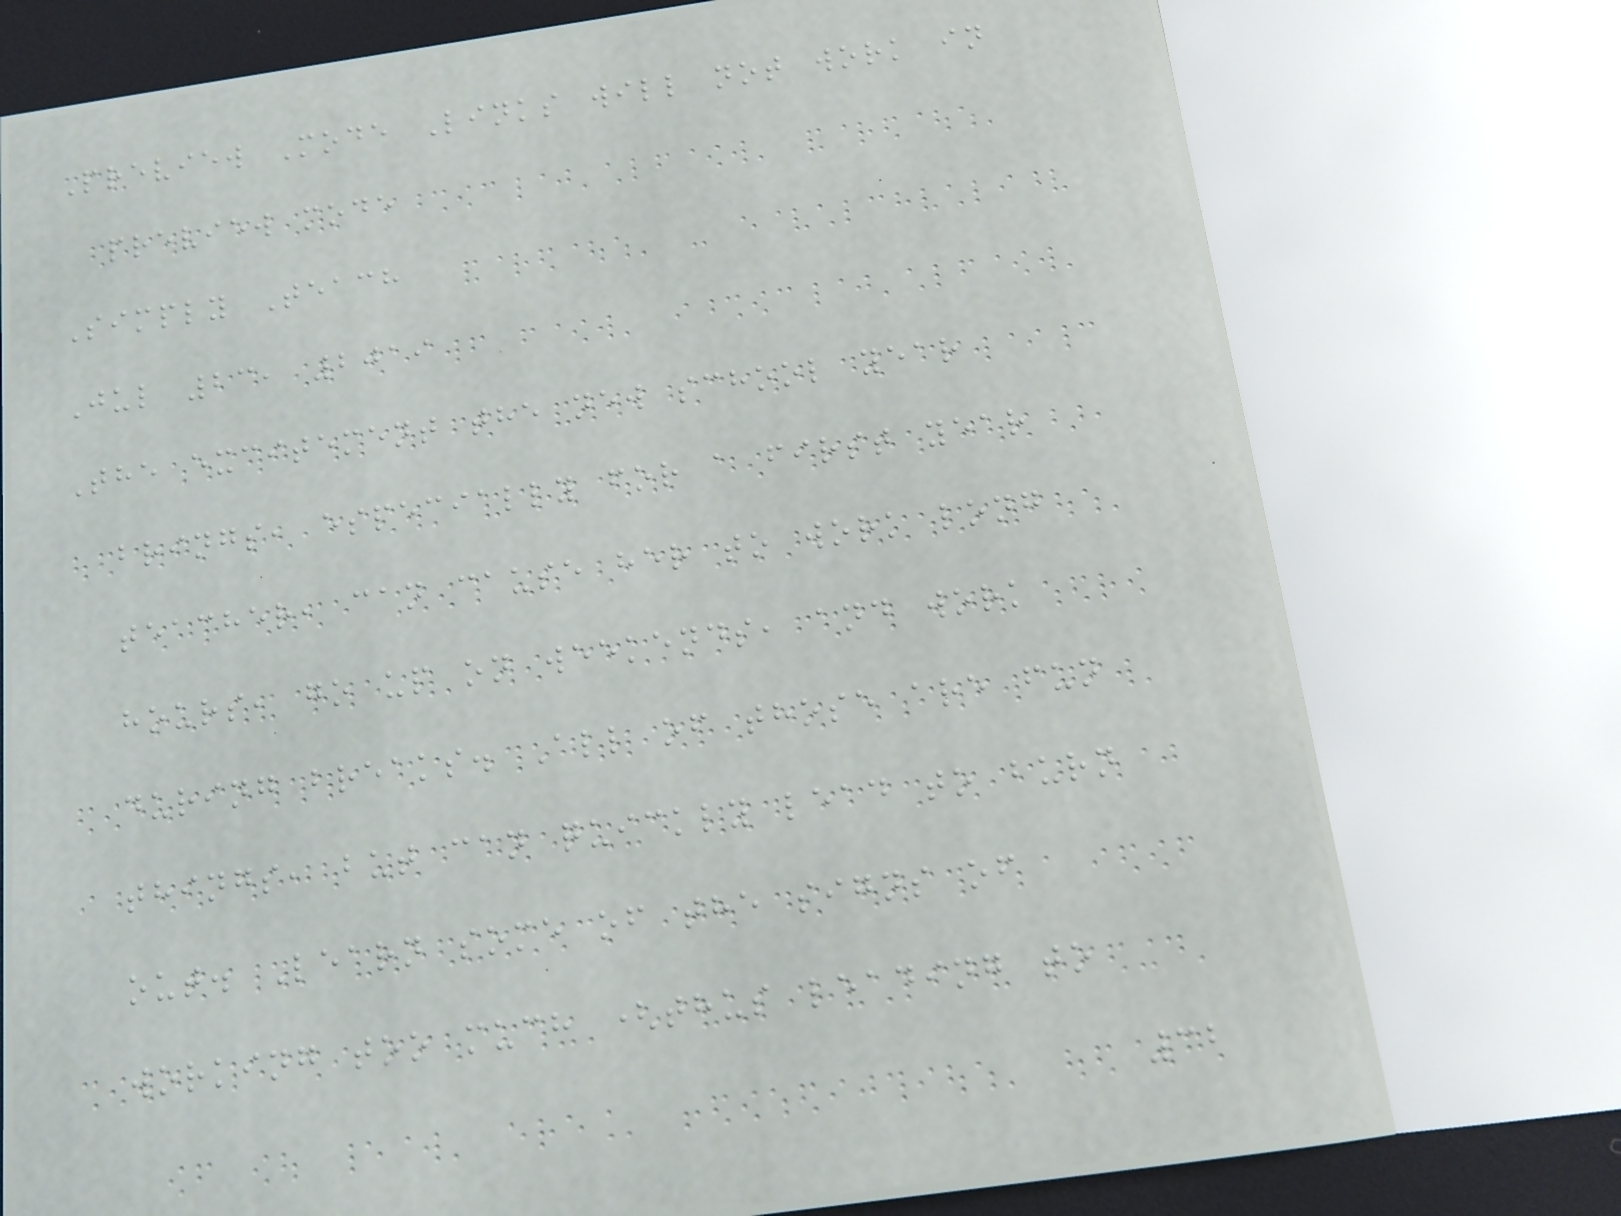Preview Mode Links will not work in
preview mode
Simply Teach
Jul 23, 2019
The excitement the new school year
brings, especially for a first year
teacher, can cause her to work long
hours, go up on weekends, and work
during breaks. All of those are fun
things, but can quickly lead to burn
out. Learn some of the signs of
working too much (thus leading to
32
